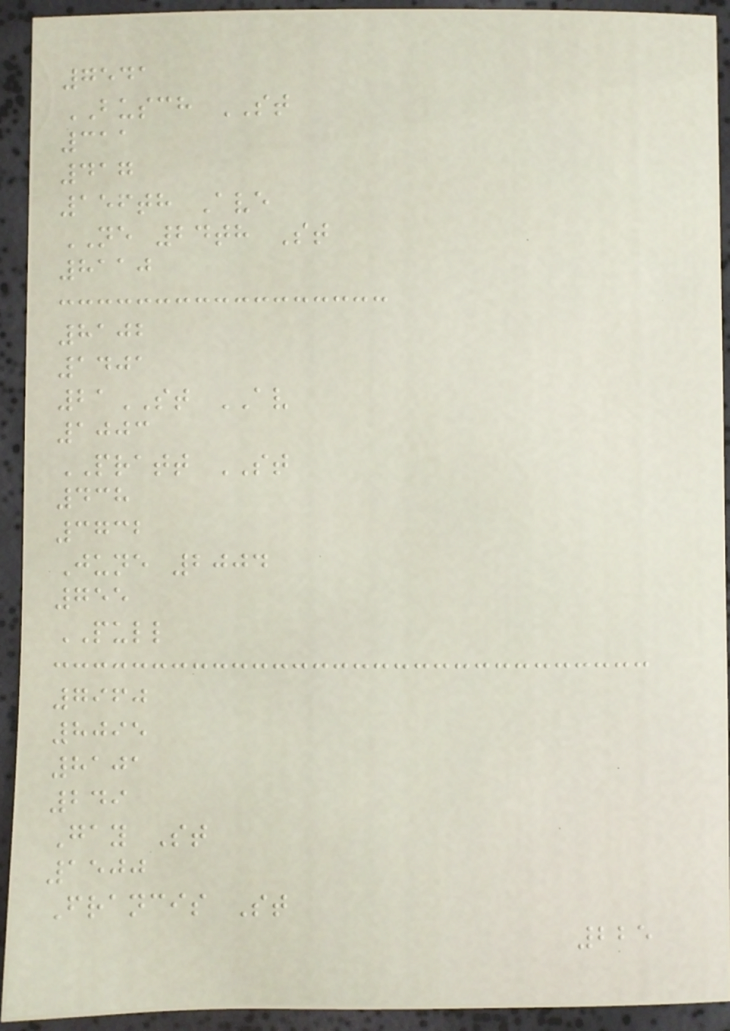7541
BUSCH ST
311
417
156th Ave
NE 24th St
8110
8102
1401
21ST AV
1003
PRATT ST
438
3732
June 2004
755
PULL
7960
8095
8101
249
Gay St
1500
Francis St
225
